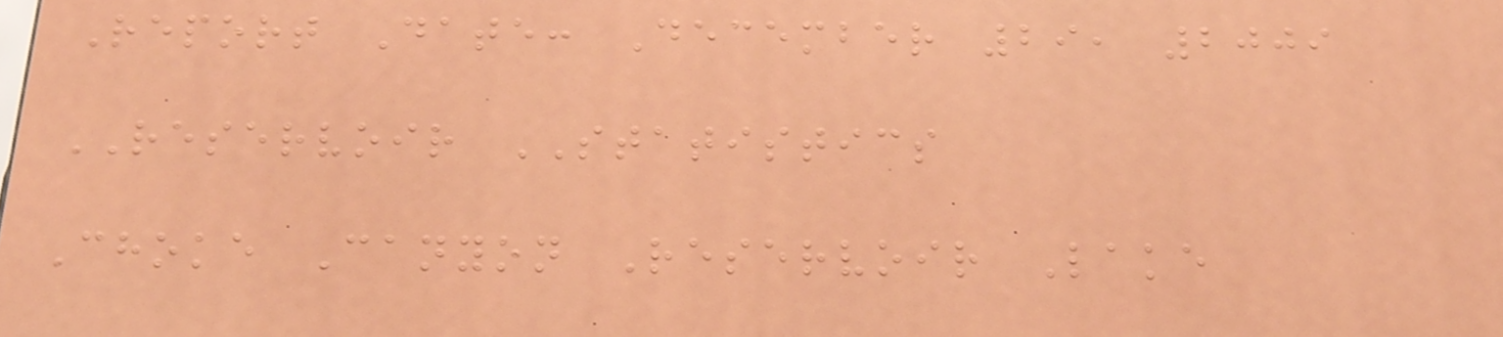Report Date: December 29, 2009
RESERVOIR STATISTICS
Choke Canyon Reservoir Lake
